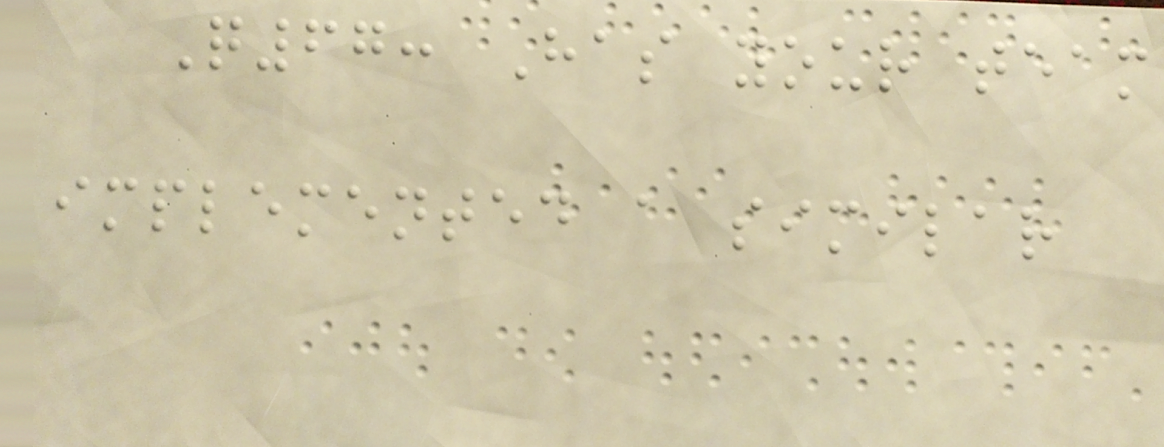Q67: Has your team
implemented a similar
